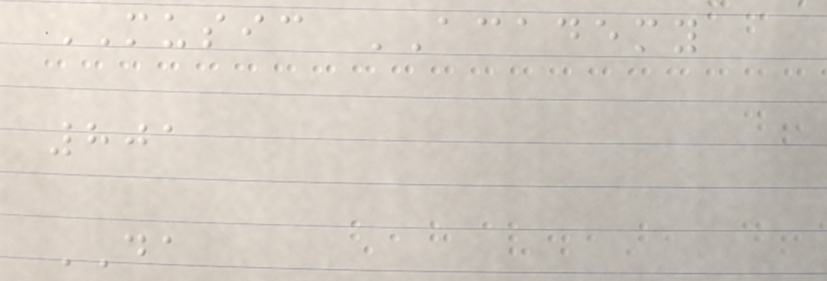MUSIC ACADEMY
801
DA
